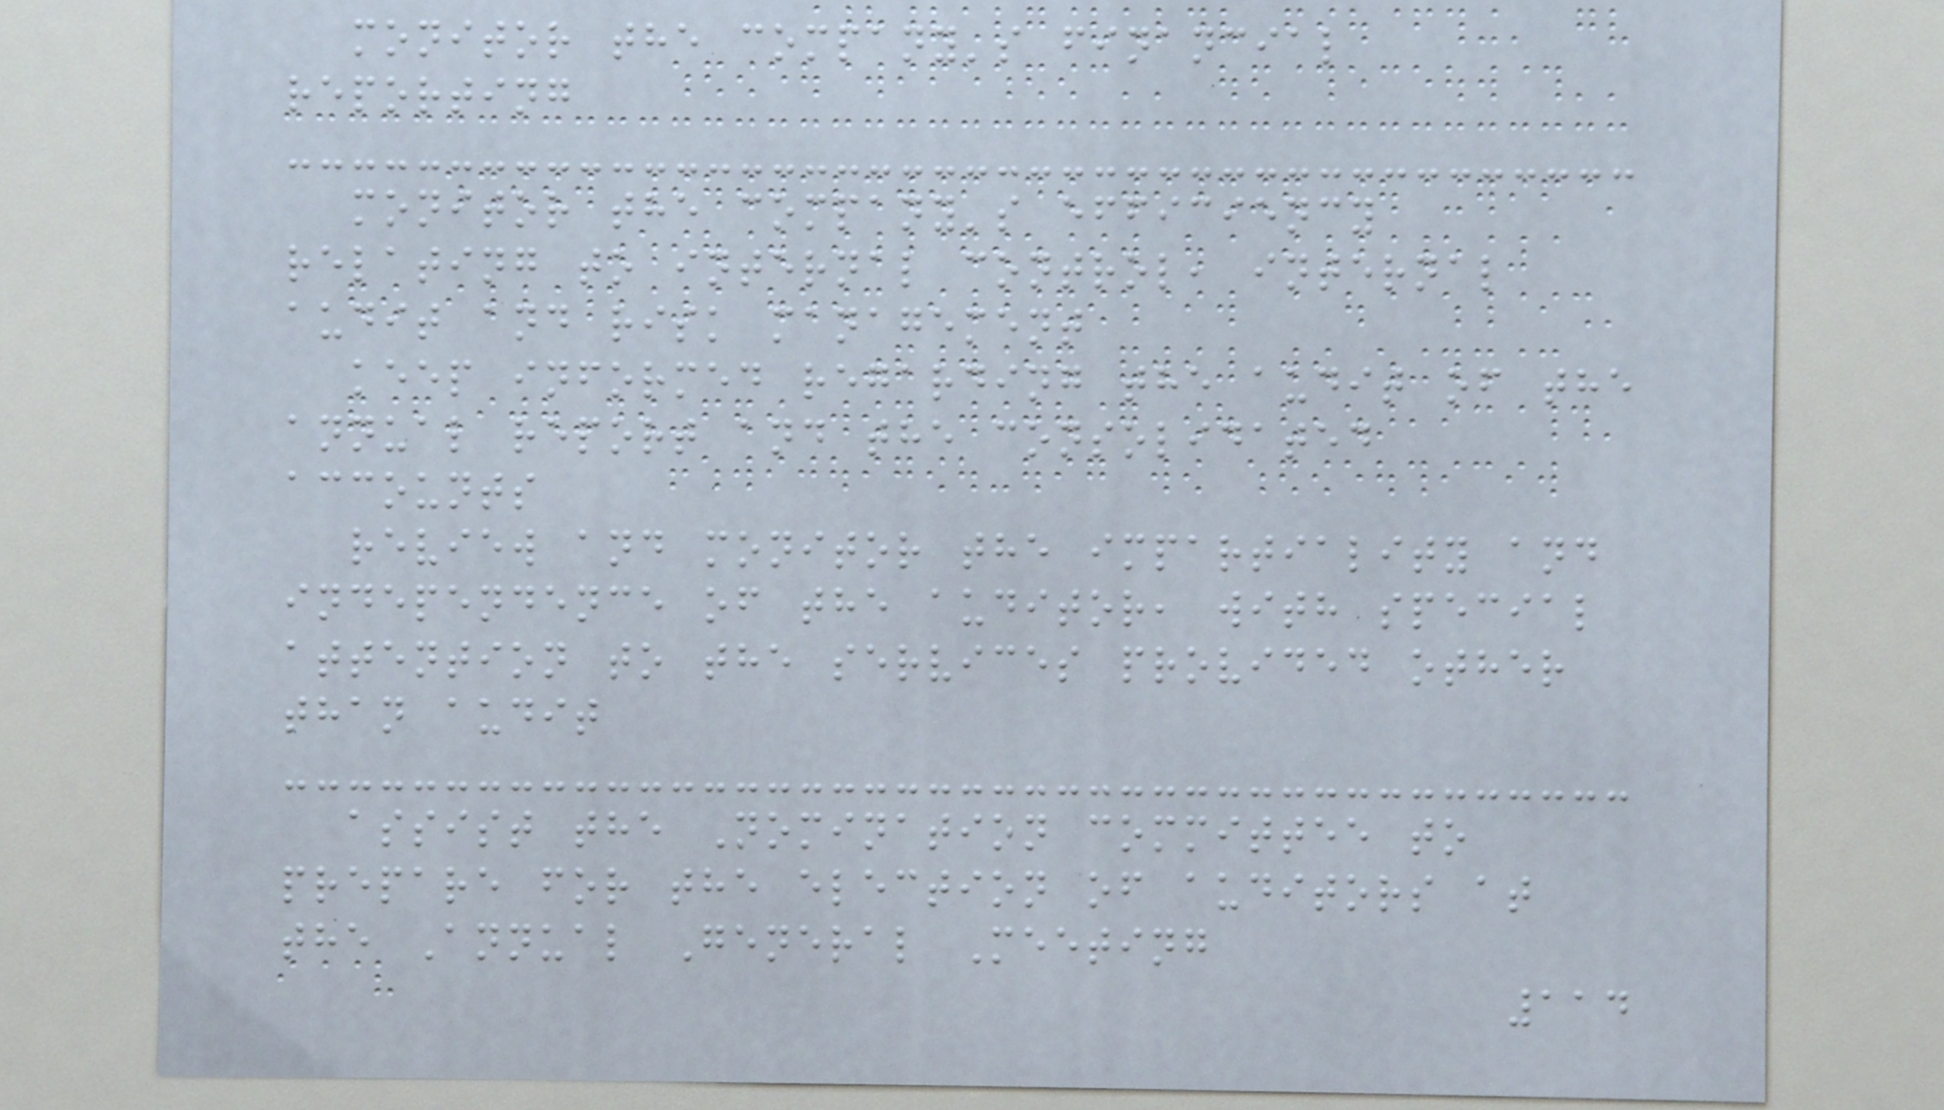monitor the company's financial
reporting
monitor the company's efficiency
relating to internal control, internal
audit and risk management
keep informed regarding the audit of the
annual report and the consolidated
accounts
review and monitor the impartiality and
independence of the auditor, with special
attention to the services provided other
than audit
assist the Nomination committee to
prepare for the election of auditors at
the Annual General Meeting
114
